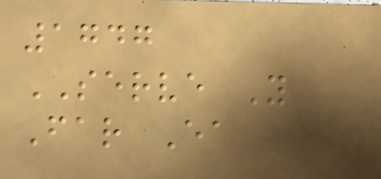1747
SERVE Y
Far Ea
